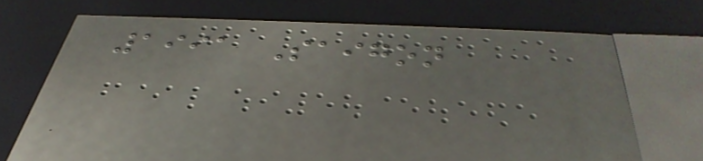1991 Saigon
